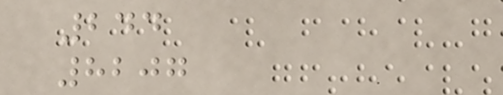244
8207
